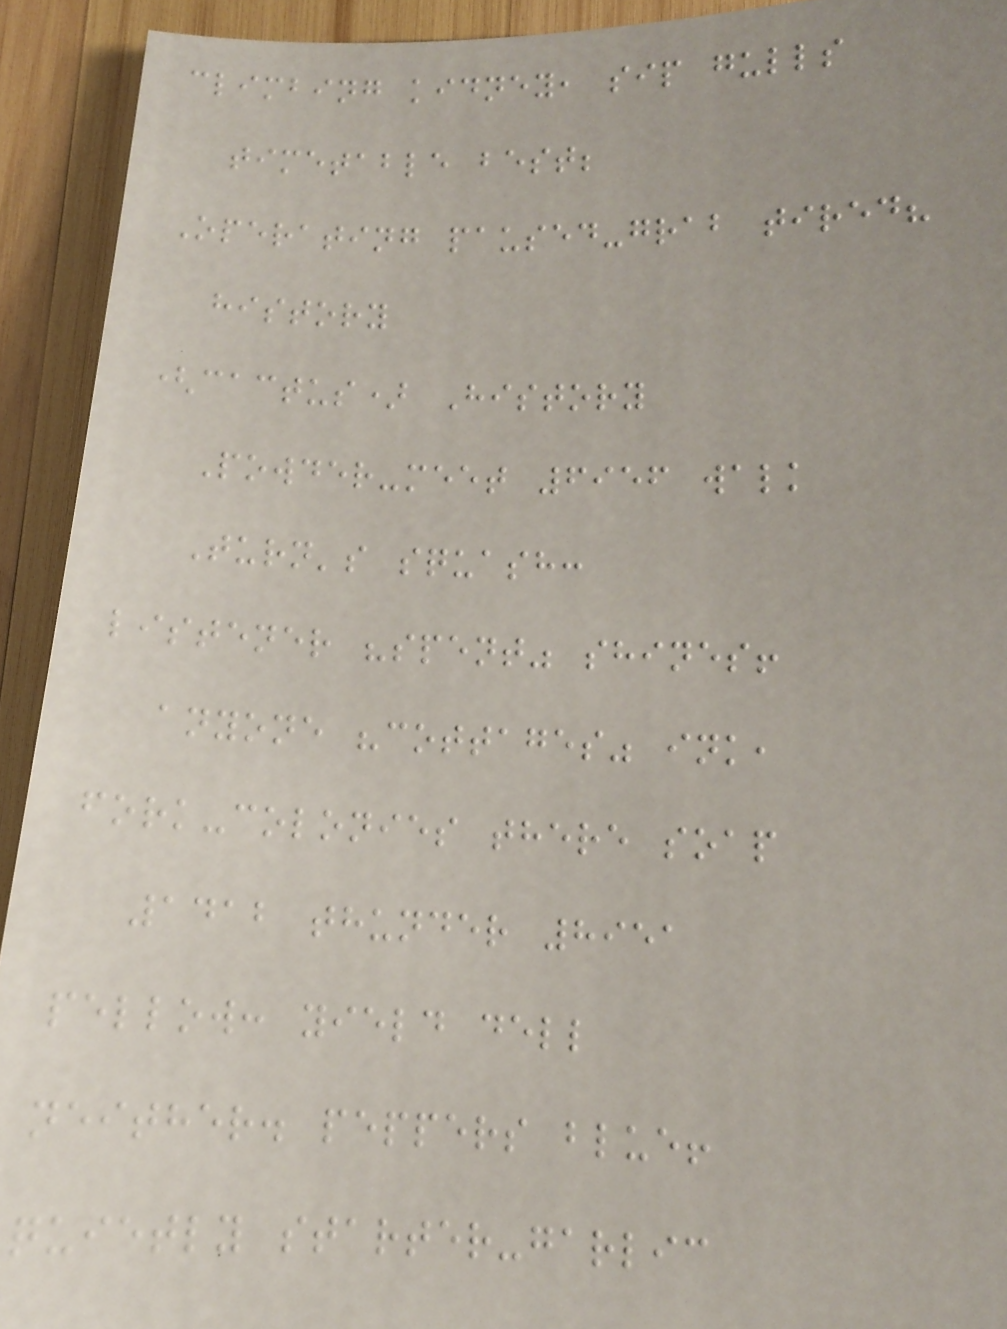climbing kidney, sip gulls
timetable best;
Operating paused-grab tired?
history
(cactus) History
Powder-meet 6956 walk
Turn's squash:
listener "spent" shines!
anyone "cottages" ink,
fork-colonies there soap
1412 thunder 8951
pellow: yield dell
neither. peppers blue!
quietly starter-garlic
